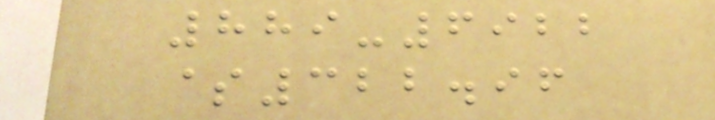889-6922
$322.96
